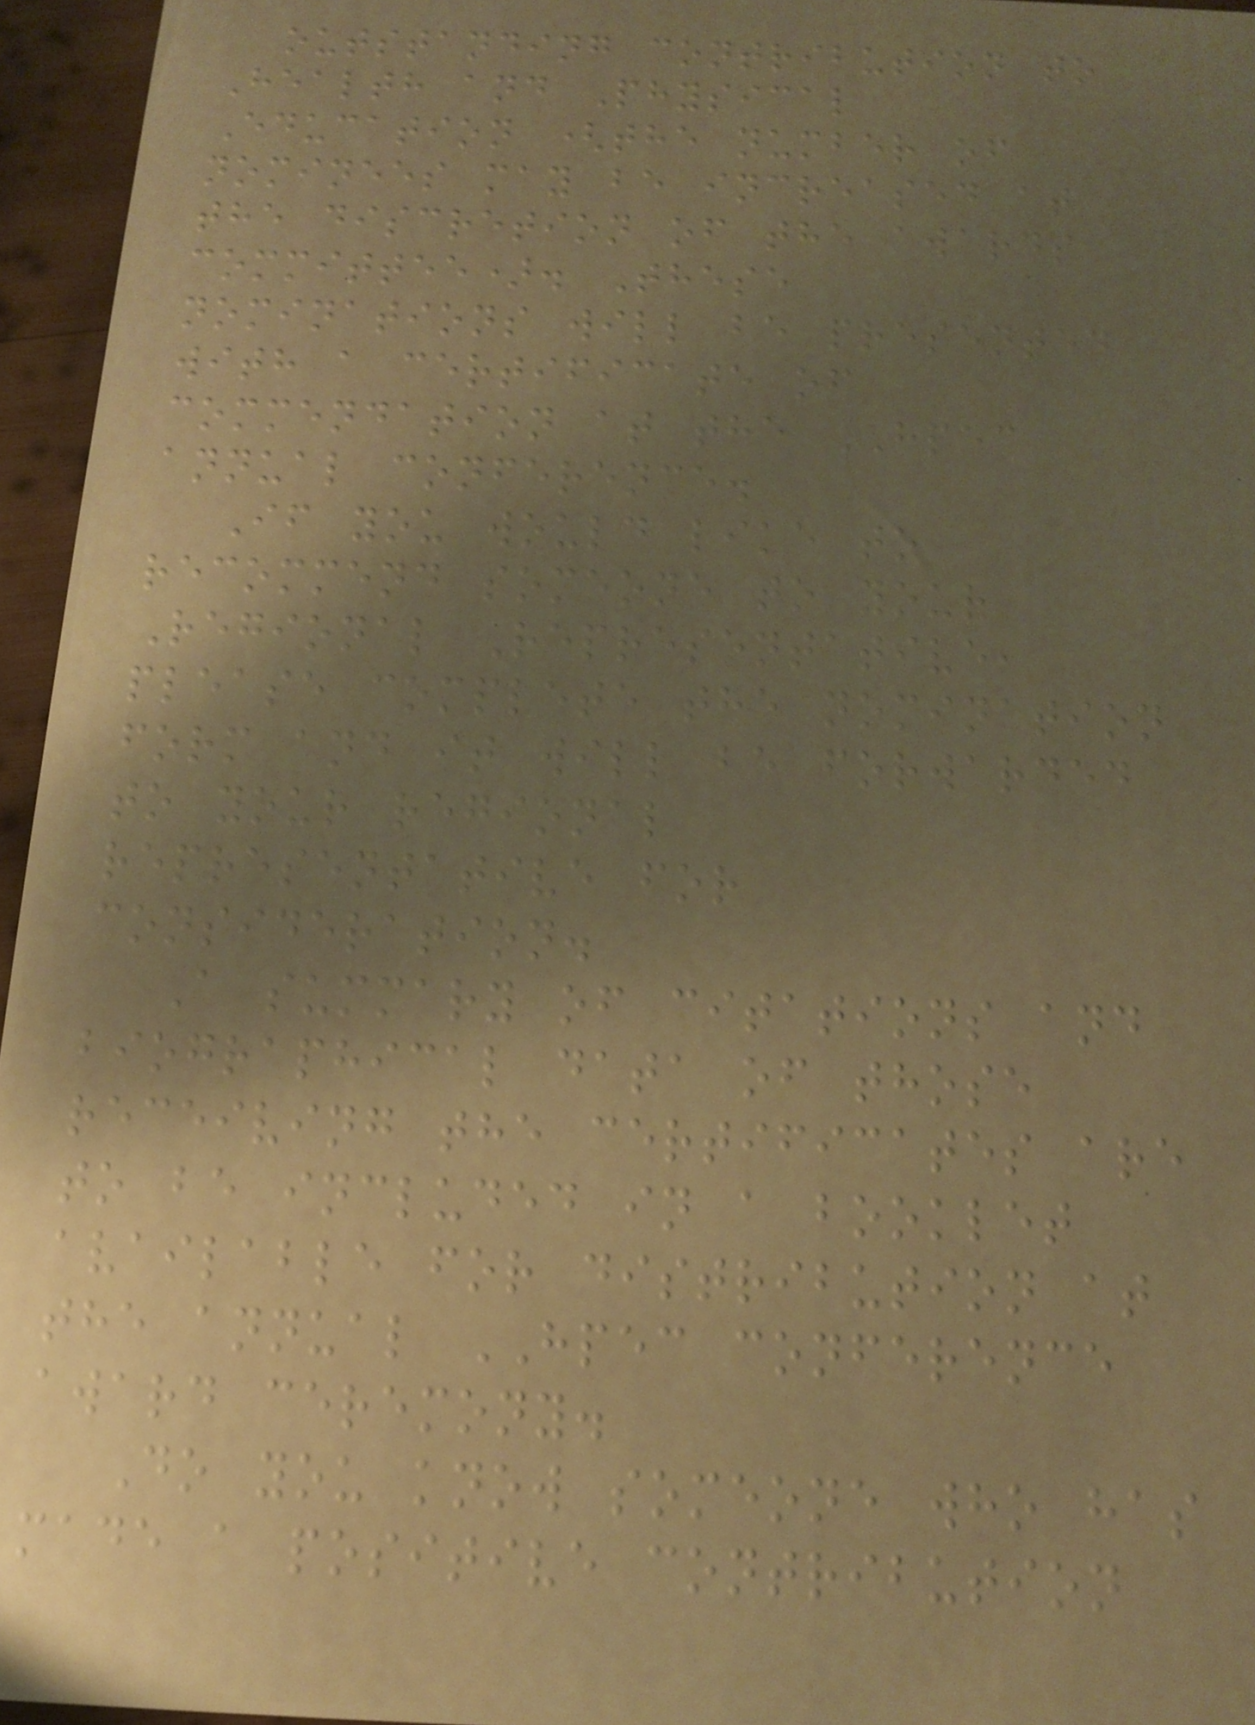outstanding contribution to
Health and Physical
Education (the number of
nominees may be increased at
the discretion of the awards
committee). These
nominations will be presented
with a certificate of
commendation at the HPEC
annual conference.
If you would like to
recommend someone to your
Regional Representative,
please complete the nomination
form and it will be forwarded
to your regional
representative for
consideration.
A summary of citations and
biographical data of those
receiving the certificates are
to be included in a booklet
available for distribution at
the annual HPEC conference
award ceremony.
Do you know someone who has
made a positive contribution
